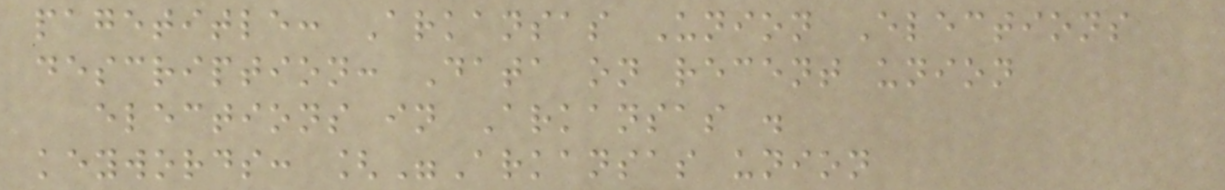pagetitle: Arkansas Union Elections
description: Data on recent union
elections in Arkansas .
keywords: ["Arkansas union
